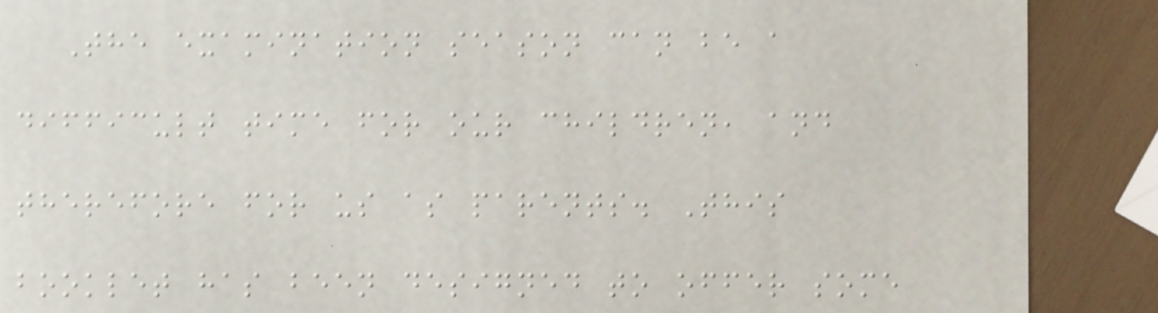The examination season can be a
difficult time for our children, and
therefore for us as parents. This
booklet has been designed to offer some
